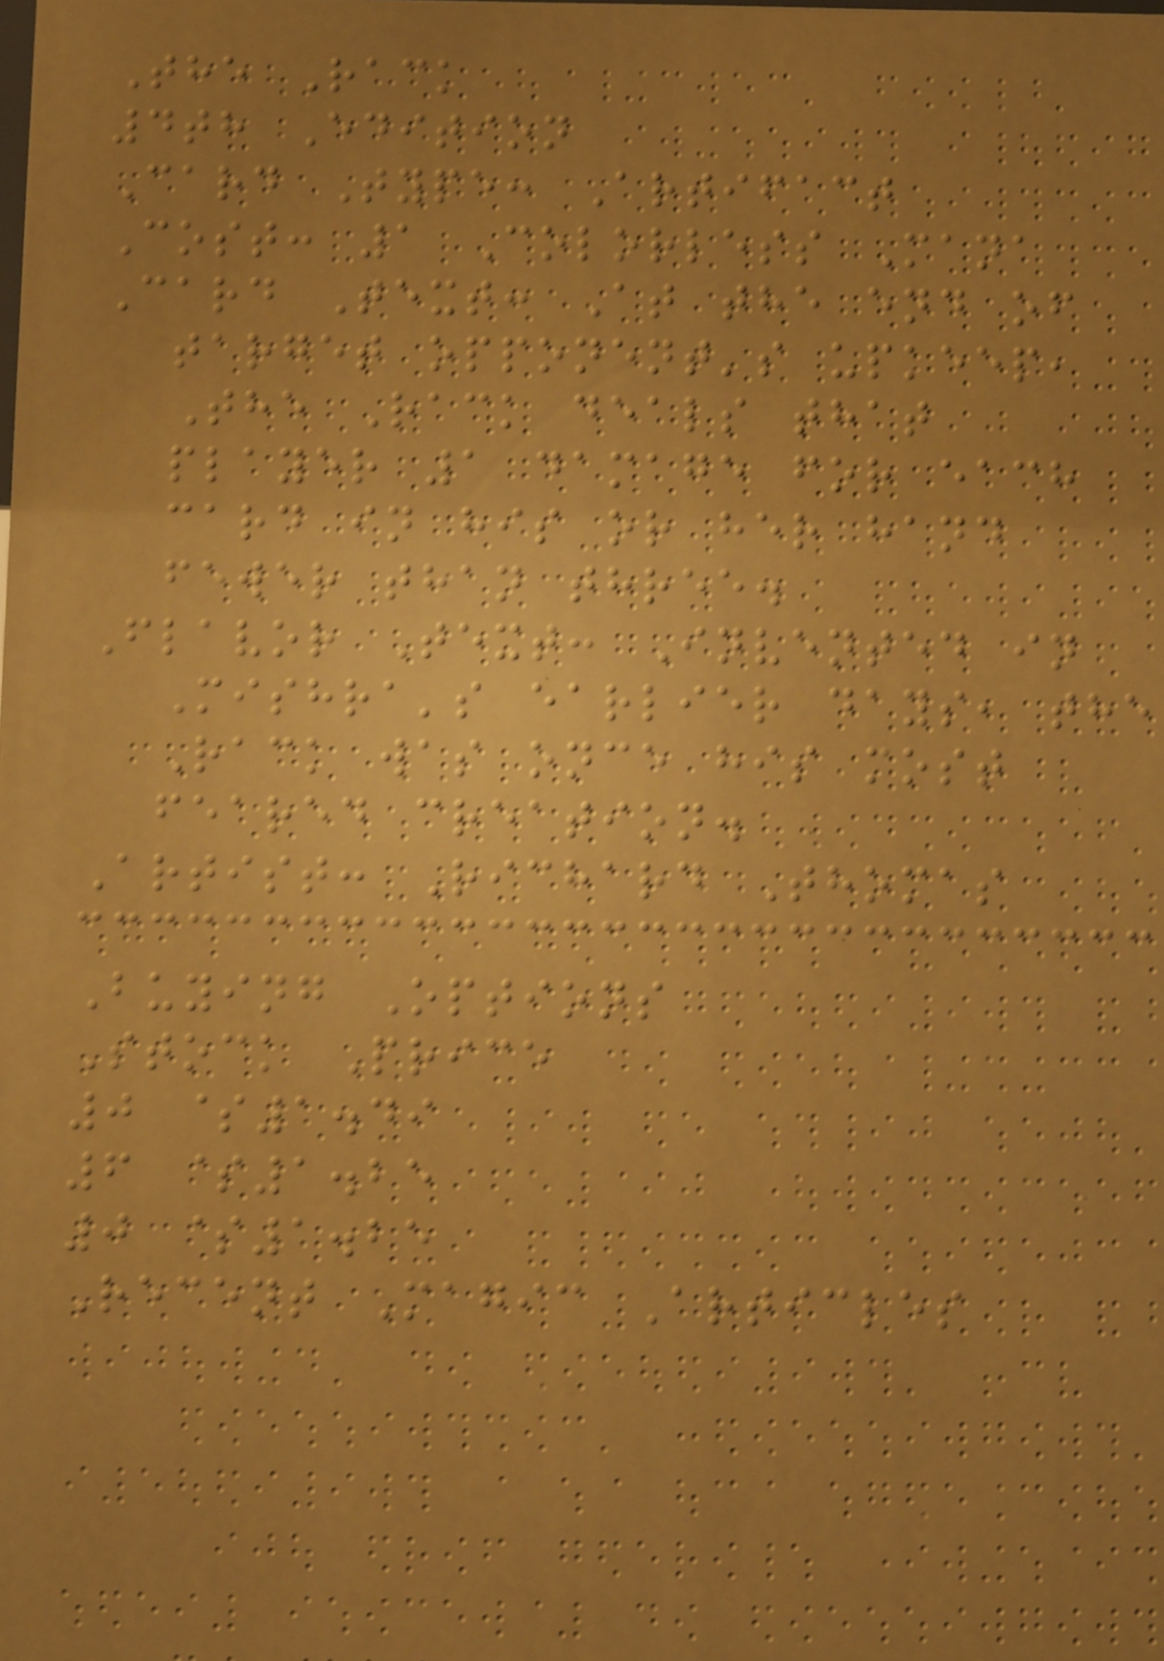The Rack
4th Edition
Card Type: Artifact
Cost: 1 Colorless Mana
Card Text: At the end of
target opponent's upkeep,
The Rack deals that
player 1 damage for each
card in his or her hand
fewer than three.
Flavor Text: Invented in
Mishra's earlier days, the
Rack was once his most
feared creation.
Artist: Richard Thomas
Buying Options
Stock Price
0 $1.49
6 $1.25
0 $1.25
Recent Magic Articles
